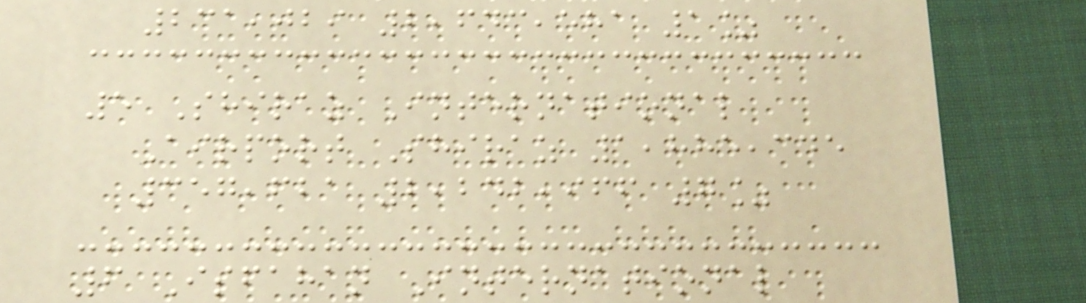231,029 2,643,581 1%
5 Shiraz International
Airport Shiraz 1,885,345
357,621 2,242,966 7%
6 Isfahan International
